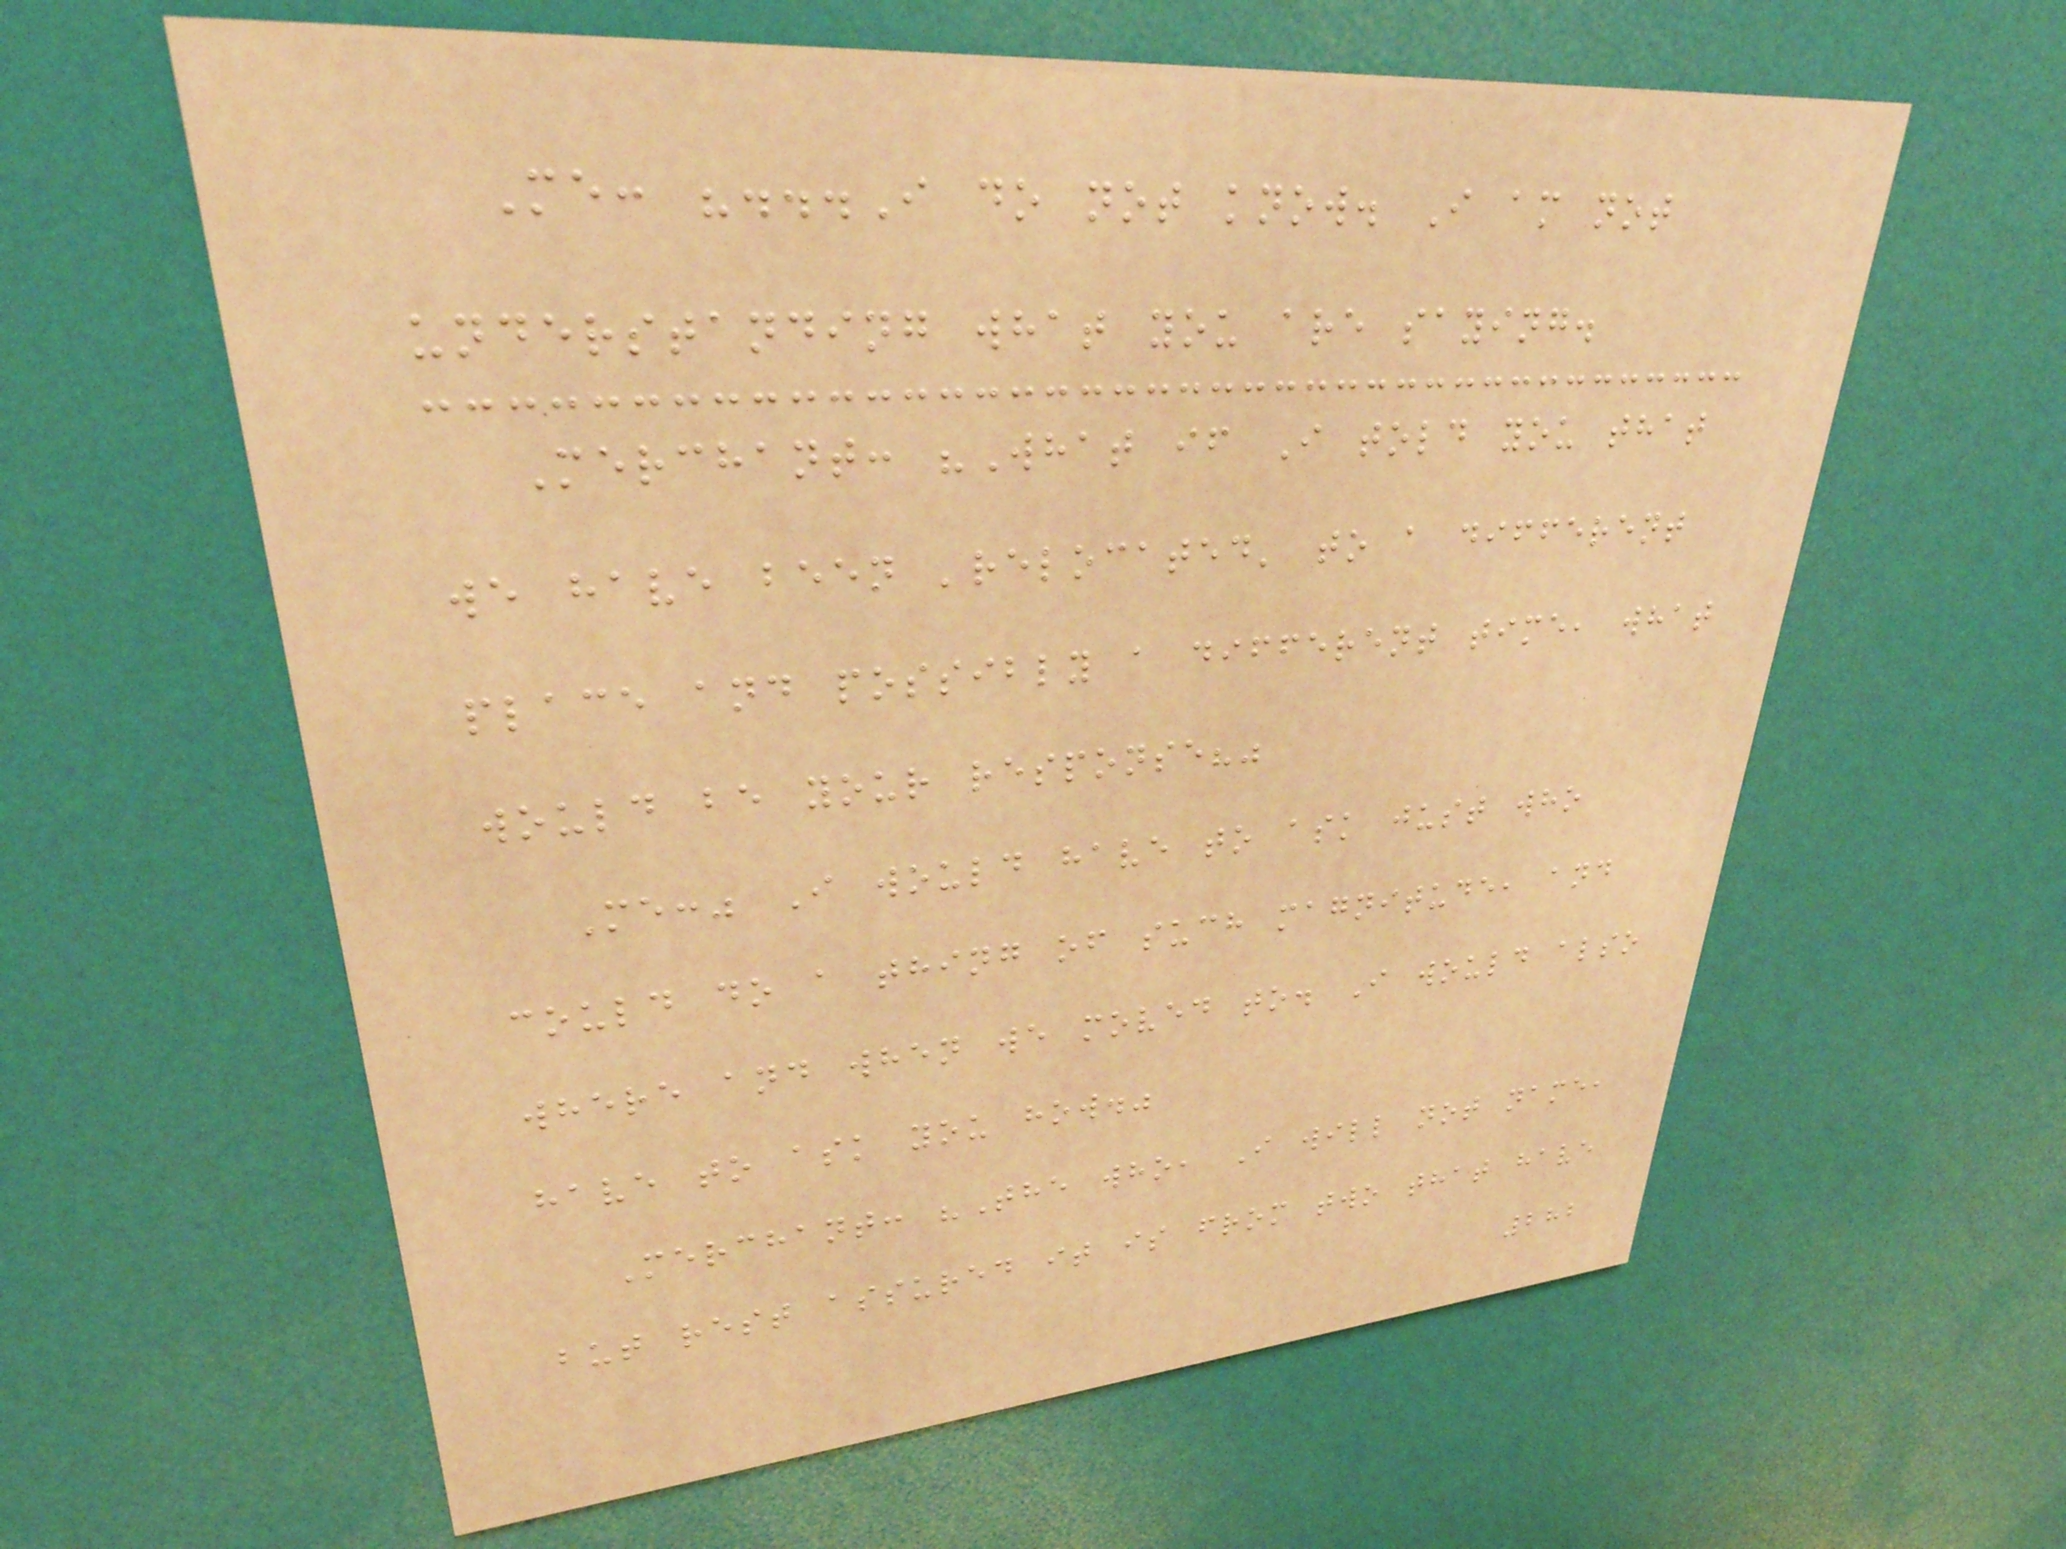Me: "...I do not know. I am not
understanding what you are saying.
Merchant: "What if I told you that
we have been 'relocated' to a different
place and possibly a different time, what
would be your response?"
Me:" I would have to ask just who
could do a thing of such magnitude, and
where and when we moved to. I would also
have to ask you how."
Merchant: "The who, I will not name,
but rest assured it is from two that have
282
